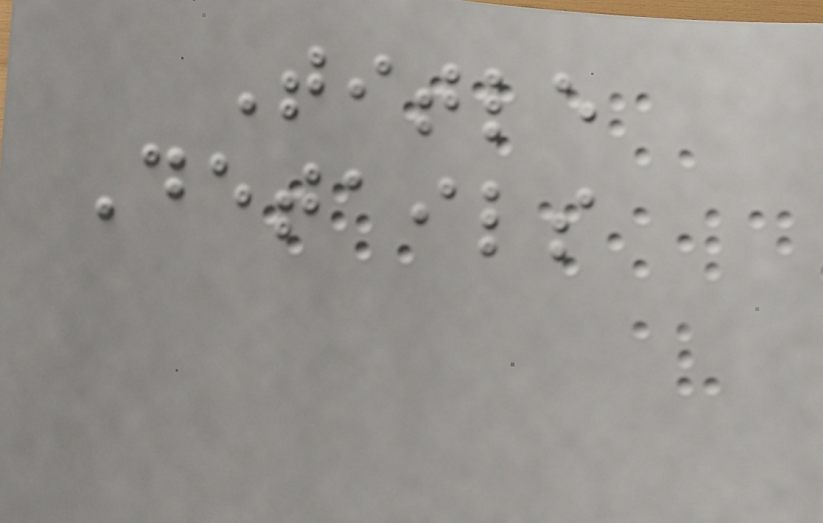Title
Details
